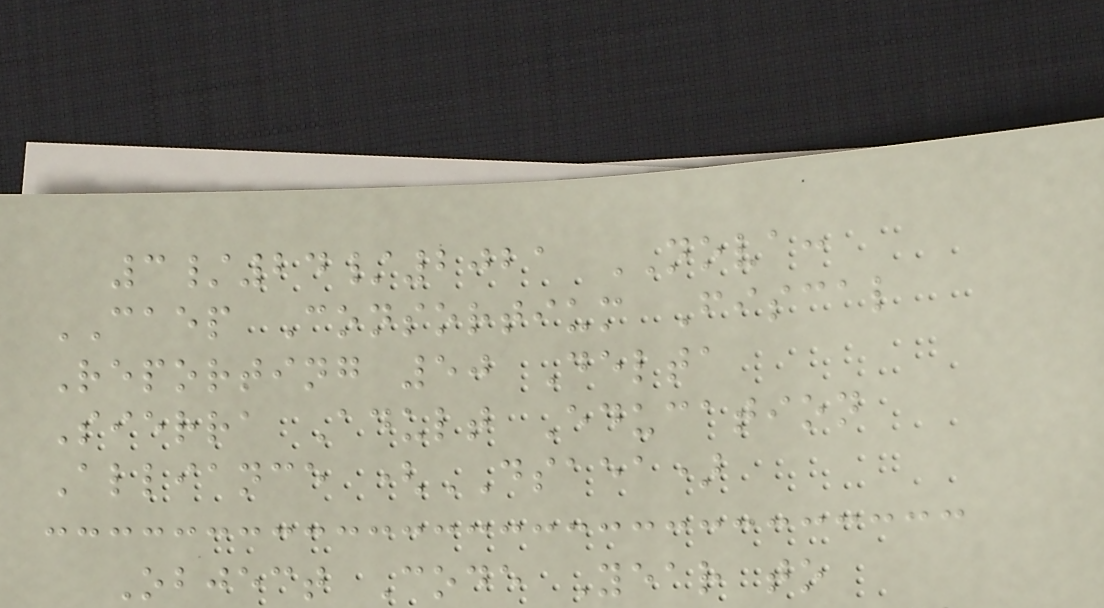3/24/2021 NOVA:
CAEP Consortium Fiscal
Reporting 50 Delta
Sierra Adult Education
Alliance (DSAEA)
Object Code Year to
